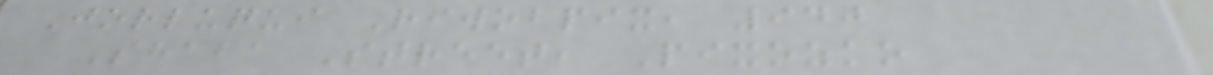Jorluqui Riwobpix, 940
Shaba Street, Pixozko
